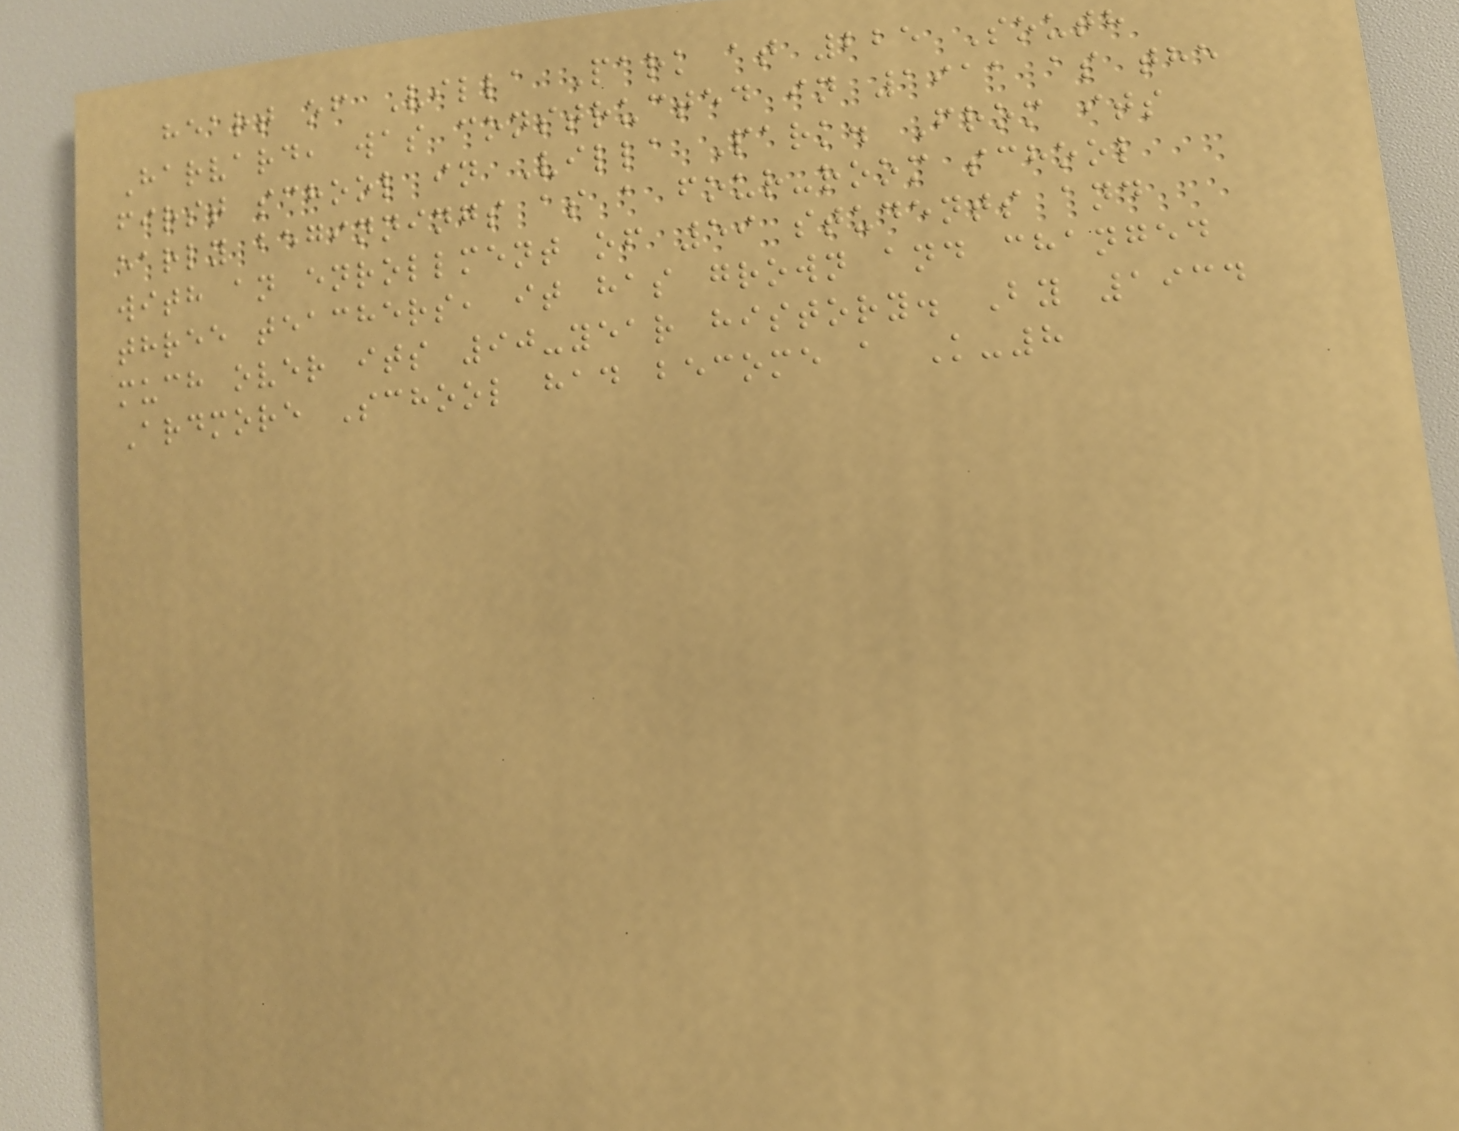heart of Villa Park at 225 South
Harvard, was constructed in 1911 as the
first school in Villa Park. From its
early beginnings as a four-room school
with an enrollment of 59 students and
three teachers, it has grown and changed
much over its 90-year history. By 1934
Ardmore School had become a K-8
